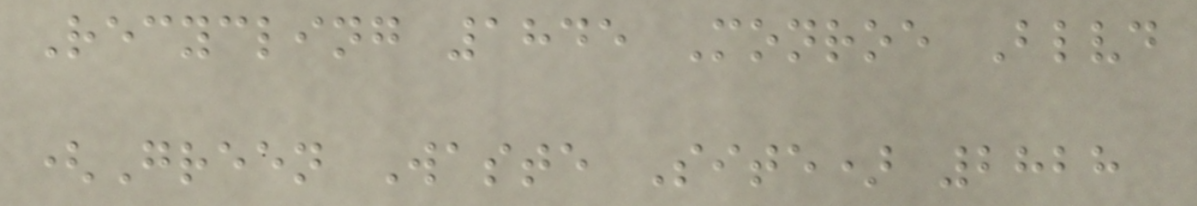Recycling 1845 Monroe Blvd
(Green Waste Site) 2828
